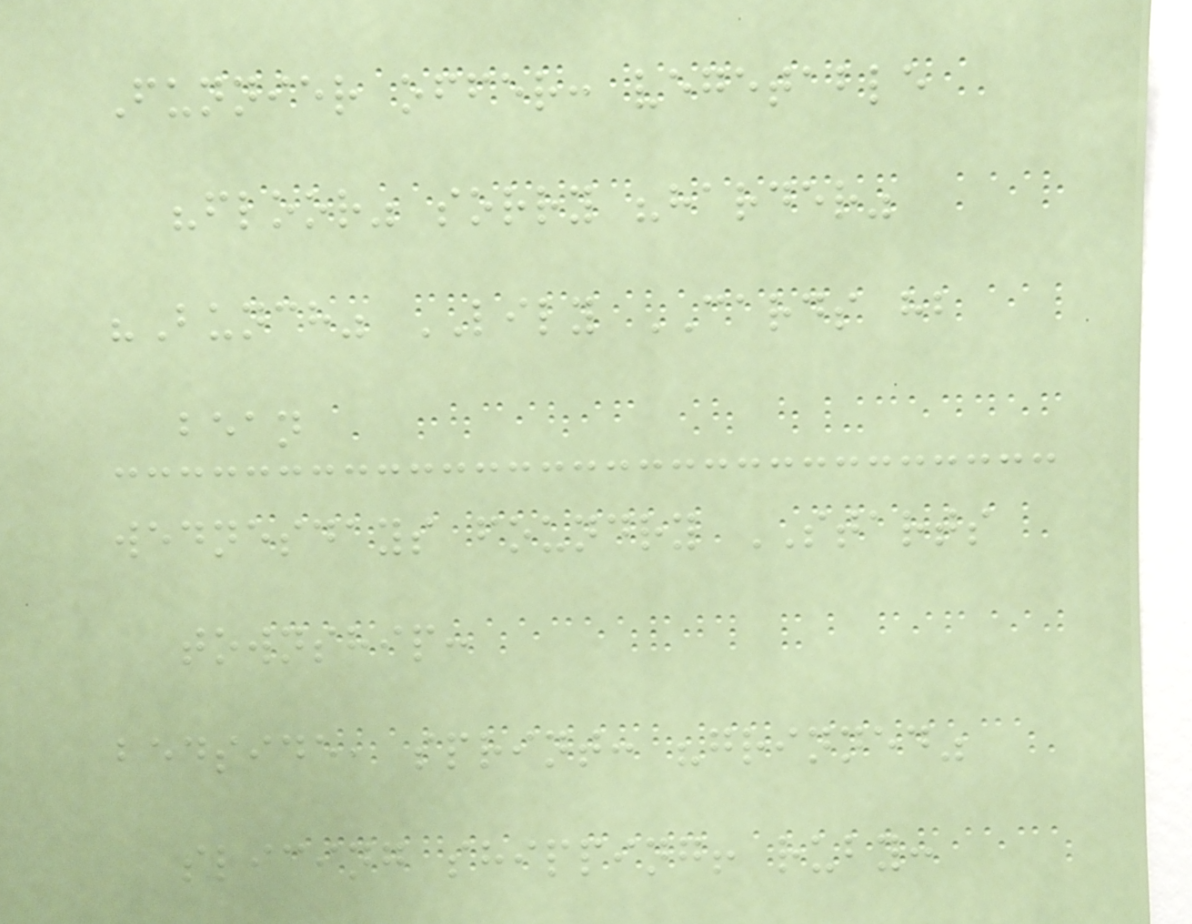Funnier offer: vegetable
"floor" sorry "harder"
"Bunch" LILY CARDS hb
bean
wednesdays foundry STARTS
township:
bedside, sprint: "grinned"
slicing shipping! ruby:
